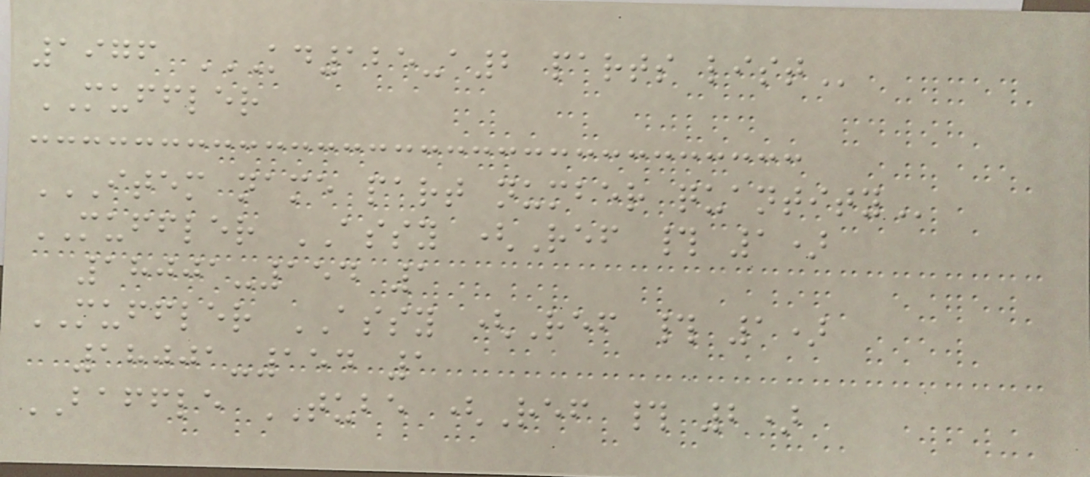1976 KD125-A2 PARTS LIST
MUFFLER
ITEM NAME PART NUMBER QUANTITY
MUFFLER ASSY (Ref # 1)
18001-154 1
MUFFLER ASSY (Ref # 1)
18001-154 1
BAFFLE TUBE (Ref # 2)
